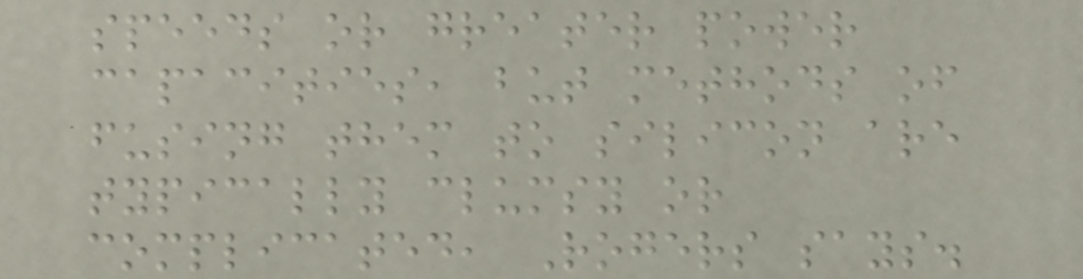speeds or greater power
capacities, but methods of
fusing them to silicon are
typically clumsy or
complicated, Rogers says.
